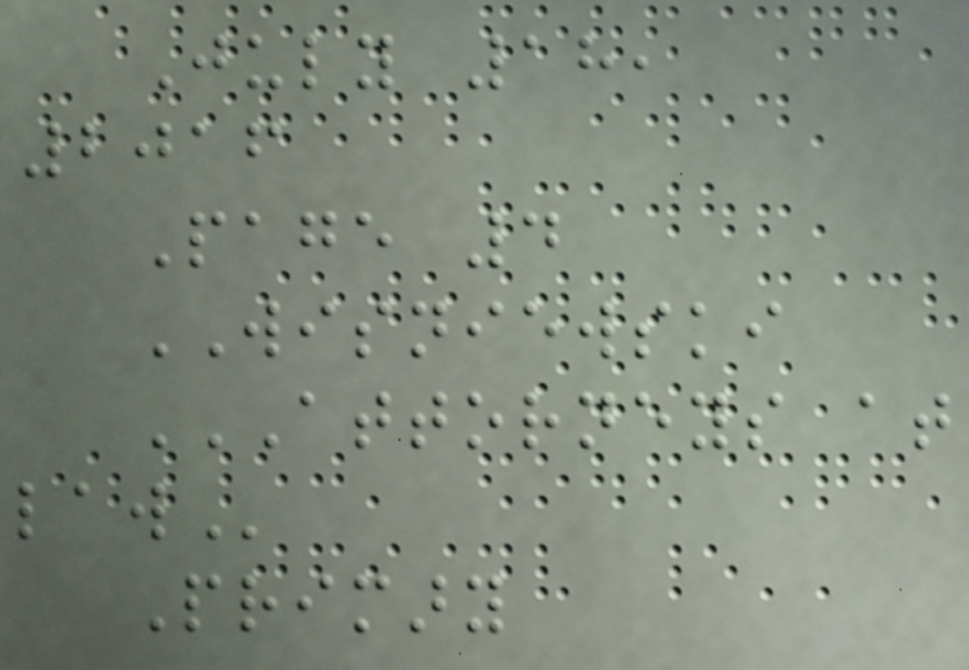July 18,
2016
Page 4
WISNIEWSKI
ATTORNEYS AT
LAW
Primary
